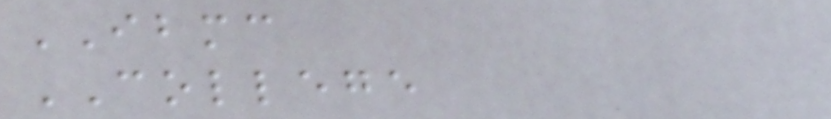IBMC
COLLEGE
